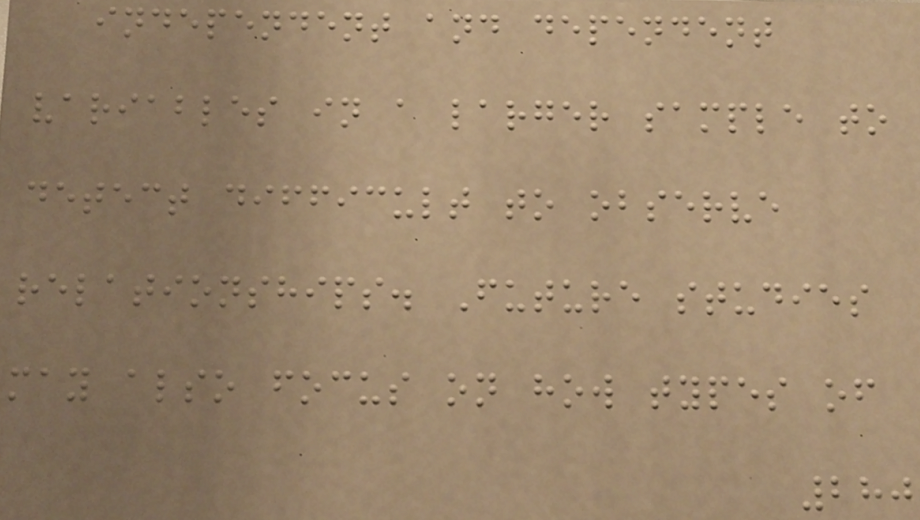independent and dependent
variables in a larger sample to
detect difficult to observe
relationships. Future studies
may also focus on how types of
280
